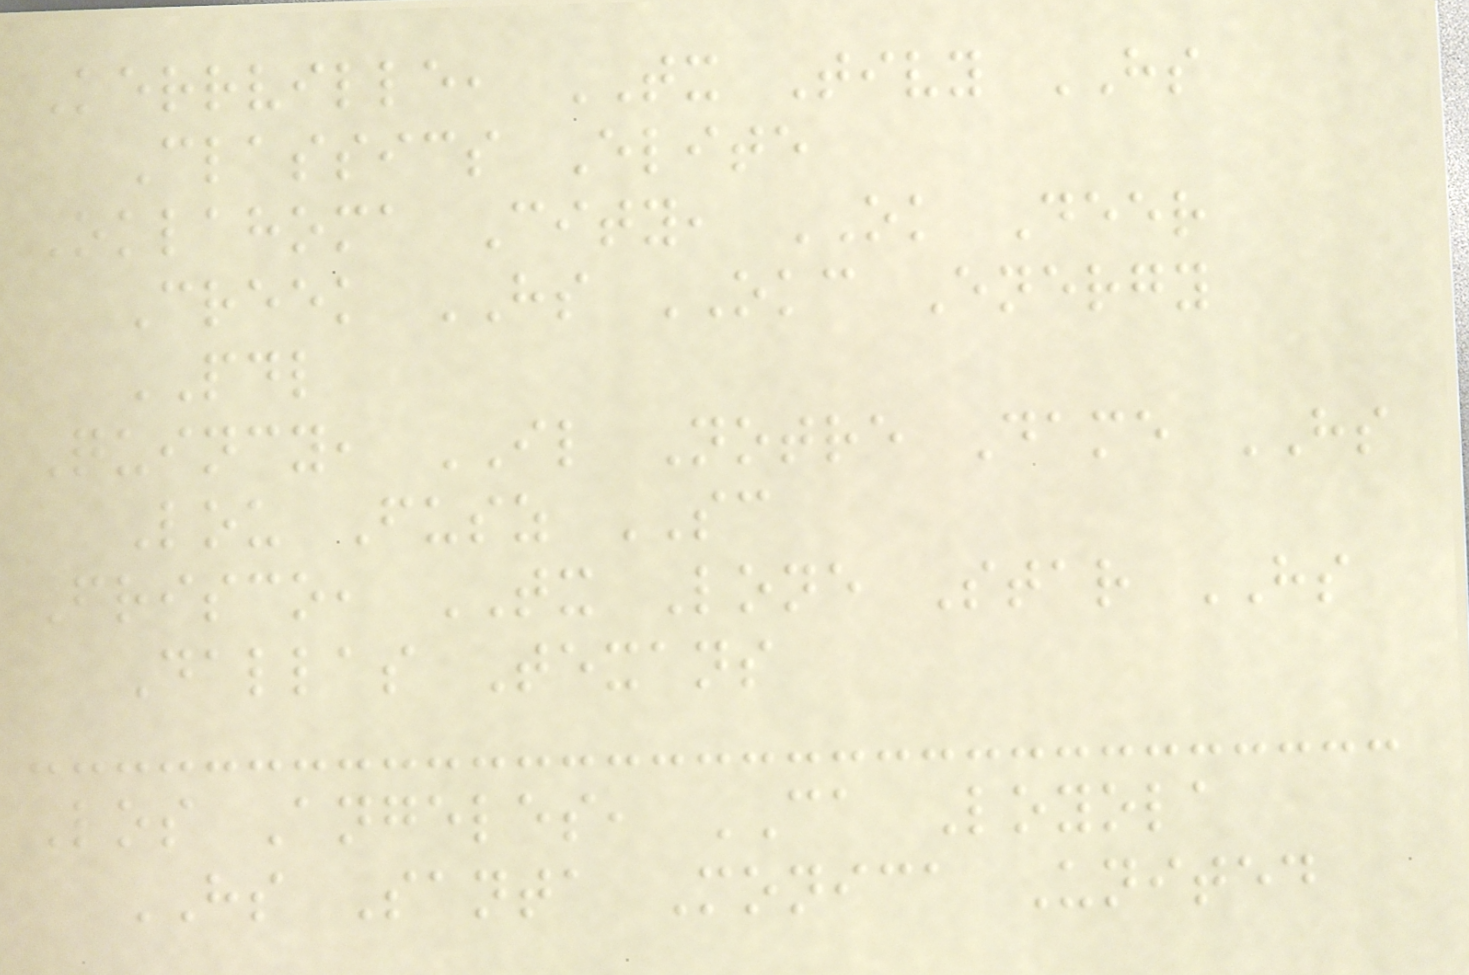Kerrville, TX Tivy HS
Classics Elite
Oklahoma City, OK Deer
Creek HS OKC Energy
PDL
Quincy, IL Notre Dame HS
Lou Fusz SC
Frisco, TX Lone Star HS
Dallas Texans
Los Angeles, CA Loyola
HS Santa Monica United
